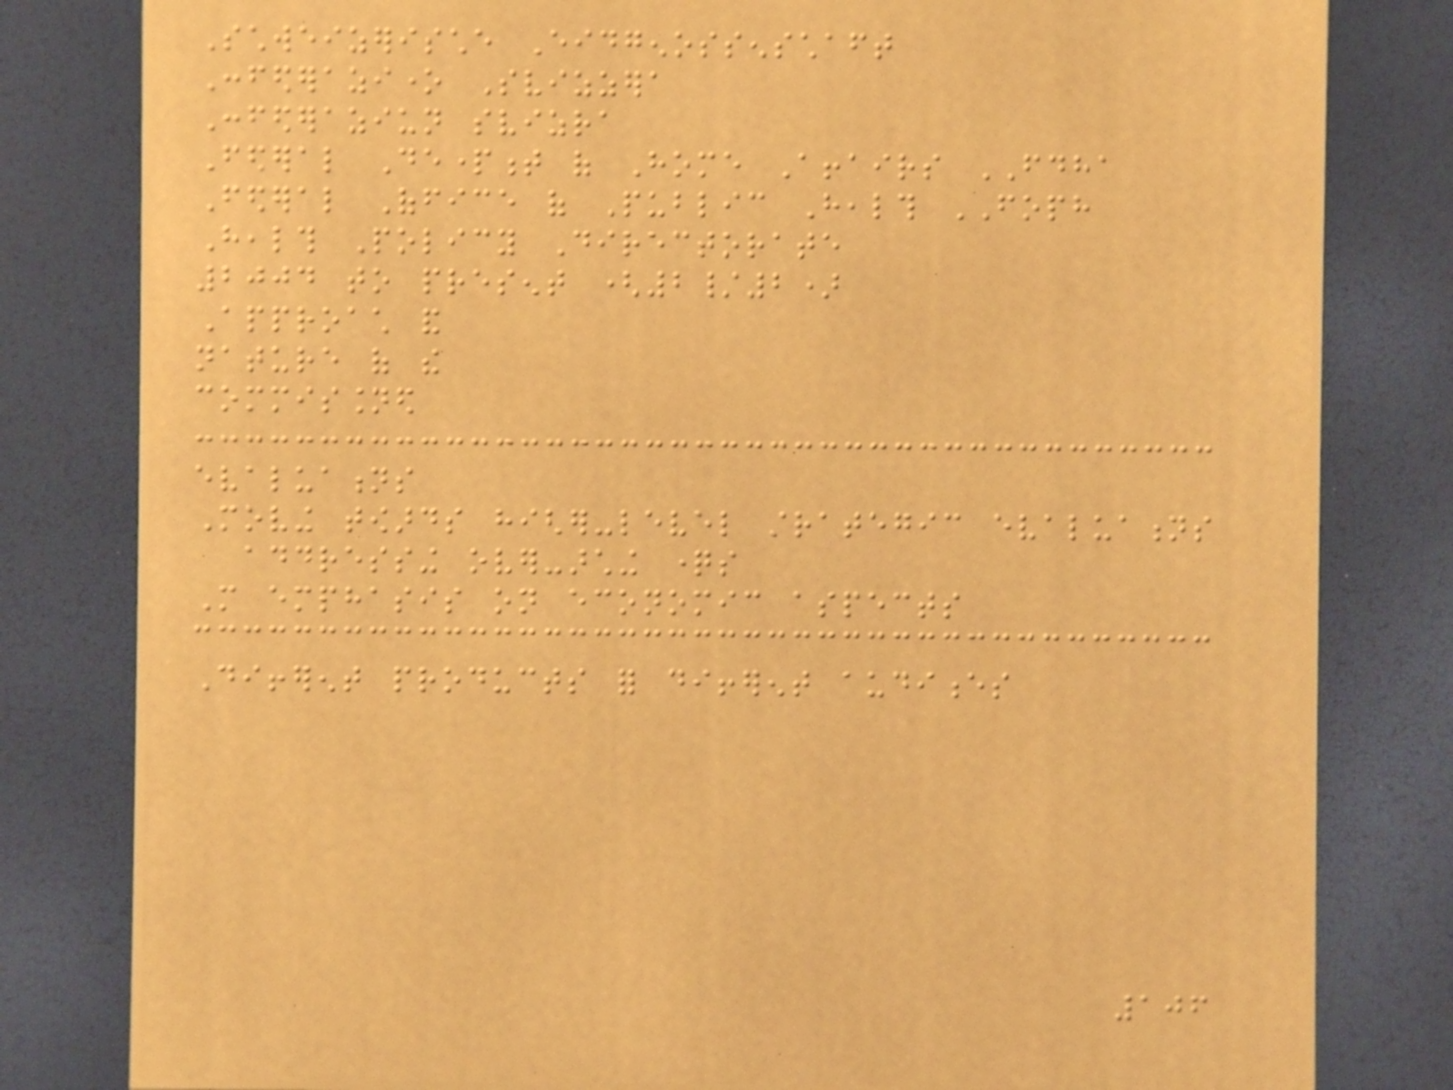Schweizerische Eidgenossenschaft
Confederazione Svizzera
Confederaziun svizra
Federal Department of Home Affairs FDHA
Federal Office of Public Health FOPH
Health Policy Directorate
2004 to present (2/2)
Approach and
nature of the
commissioned
evaluations
Moving towards higher-level strategic evaluations
addressing over-arching questions
More emphasis on economic aspects
Different products for different audiences
106
